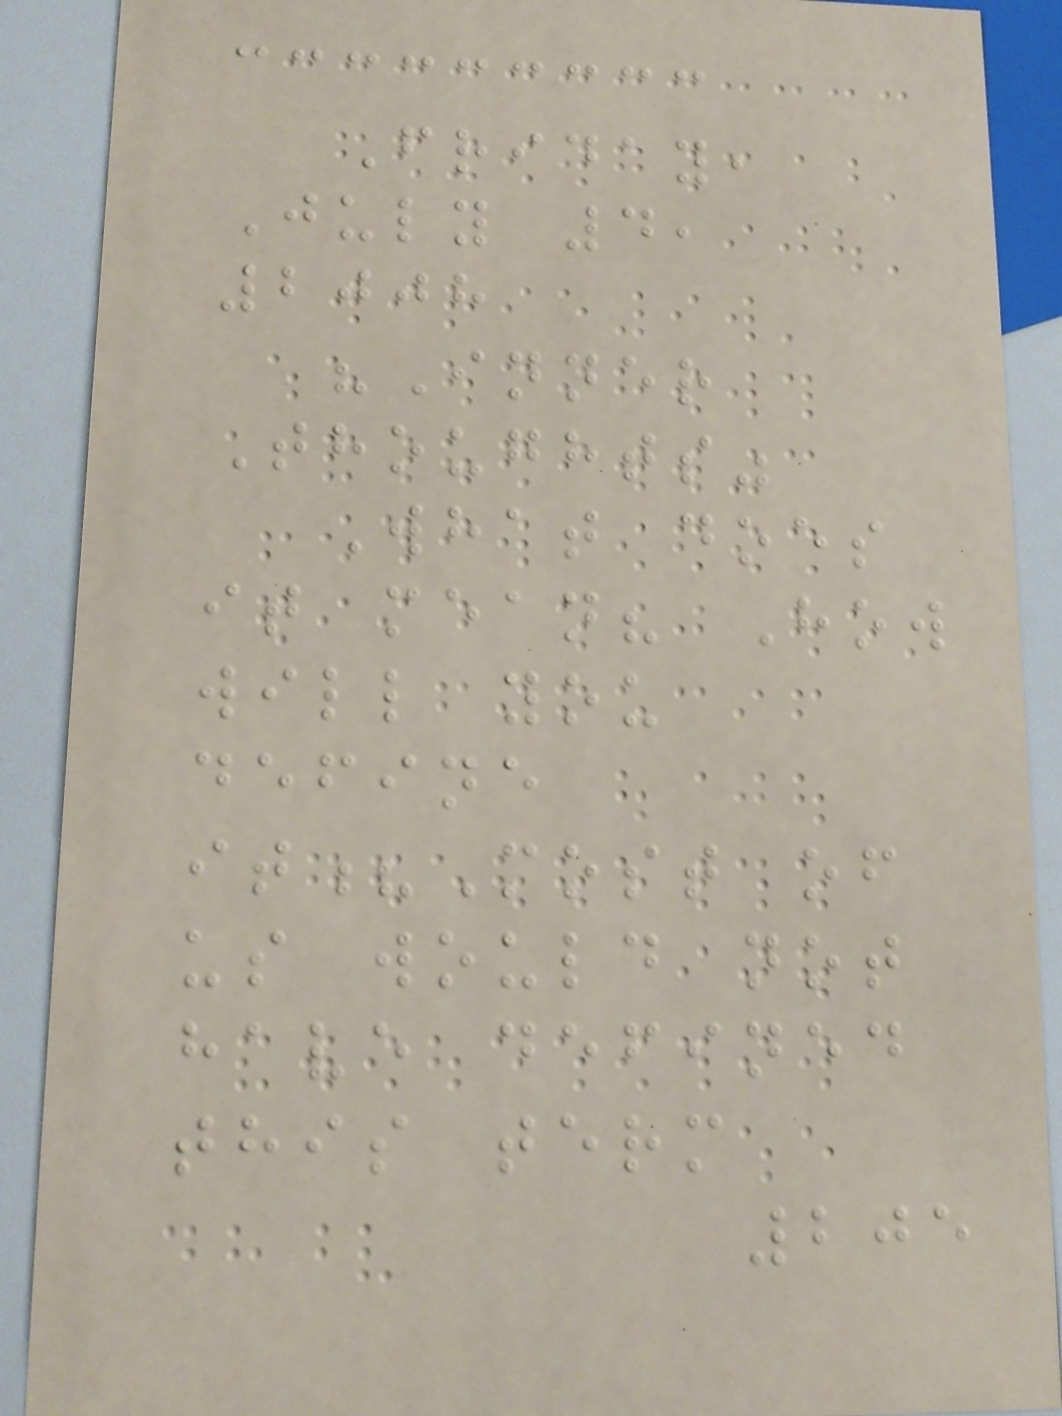Friday,
July 4,
2008
"Inner
Thoughts"
What does
it mean? How
will you
define
it?Most of
us would not
have defined
this term
205
